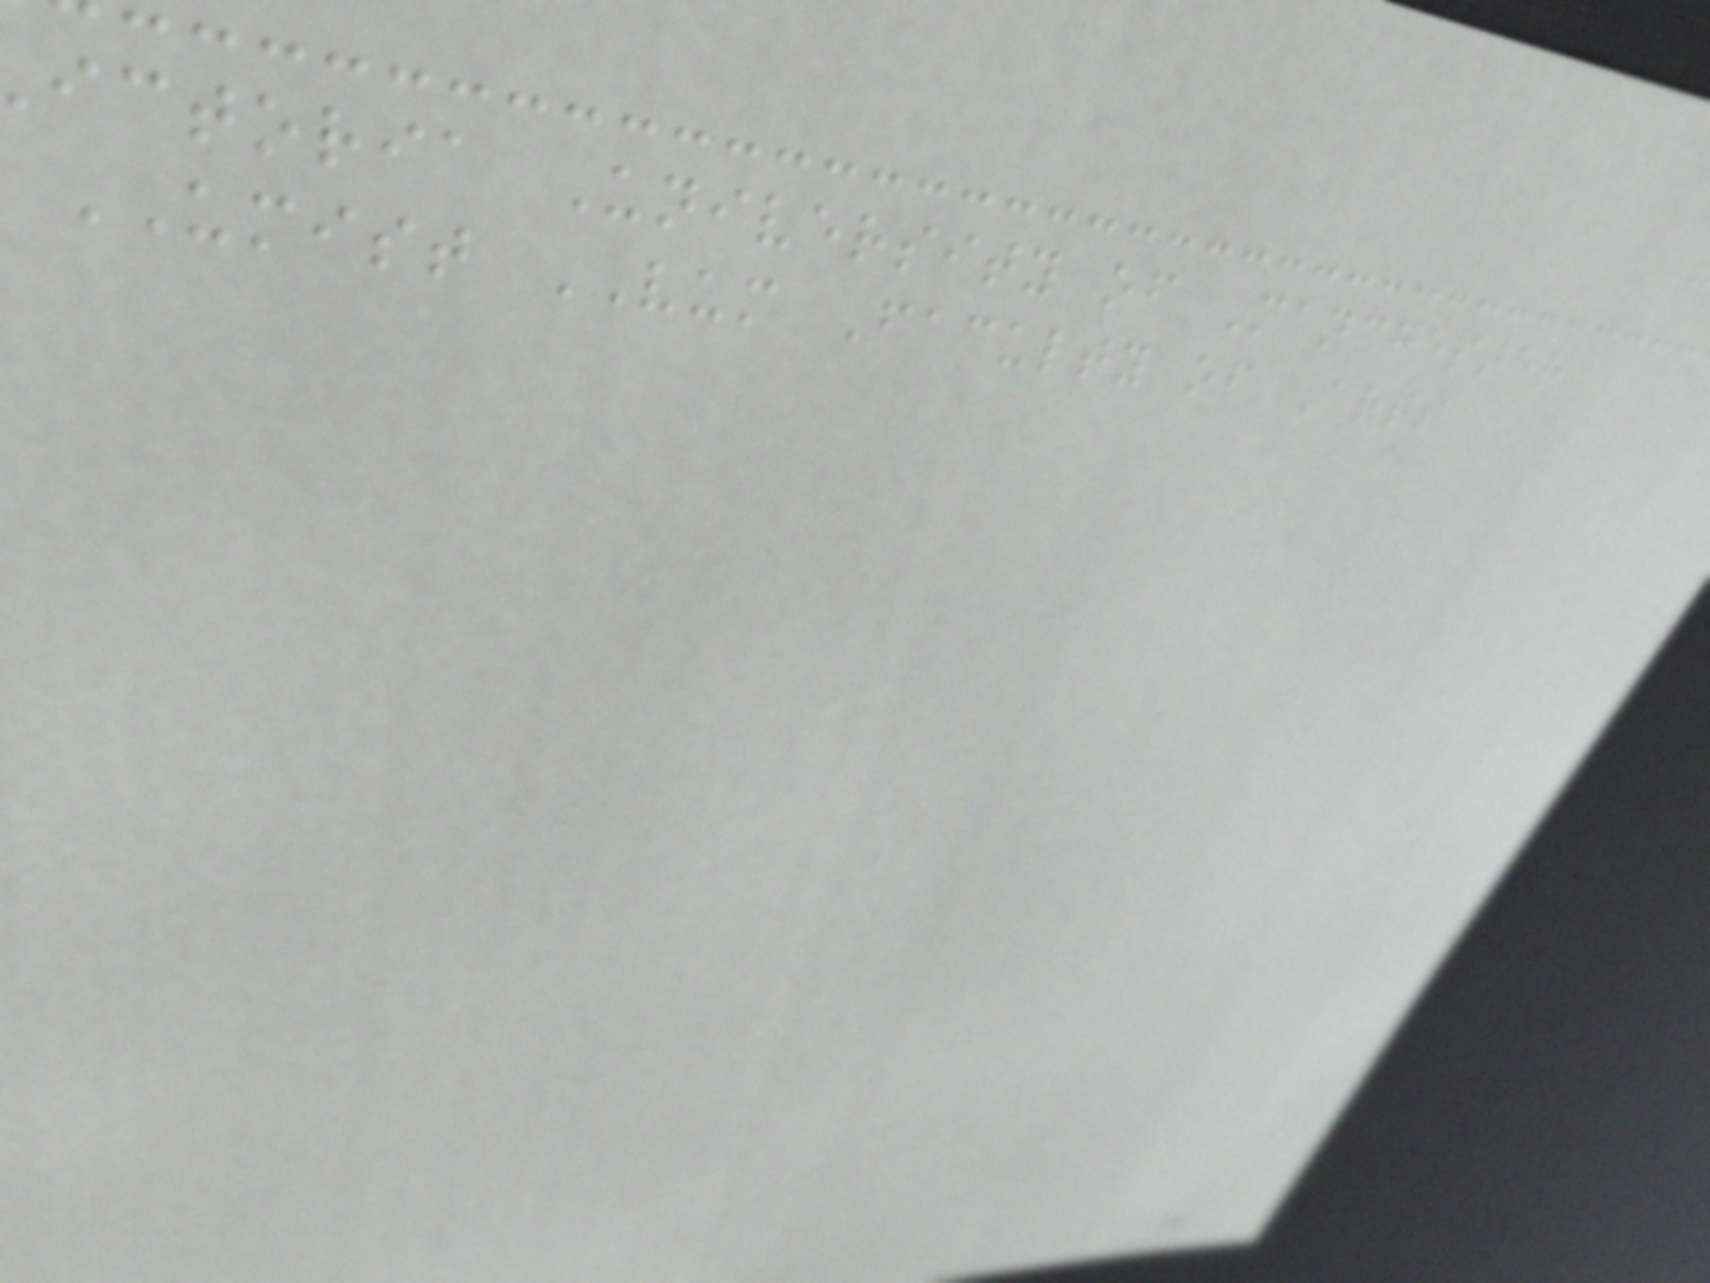ictoria University of Manchester
UMIST VUM Faculty of Arts
